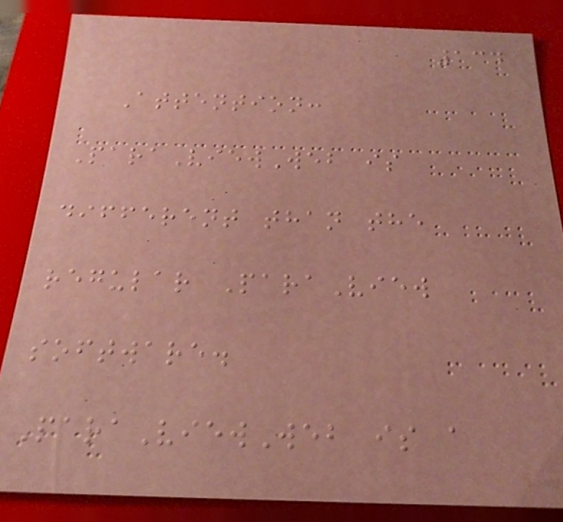134
Attention:
ParaViewWeb is
different than the
regular ParaView
software.
ParaViewWeb is a
